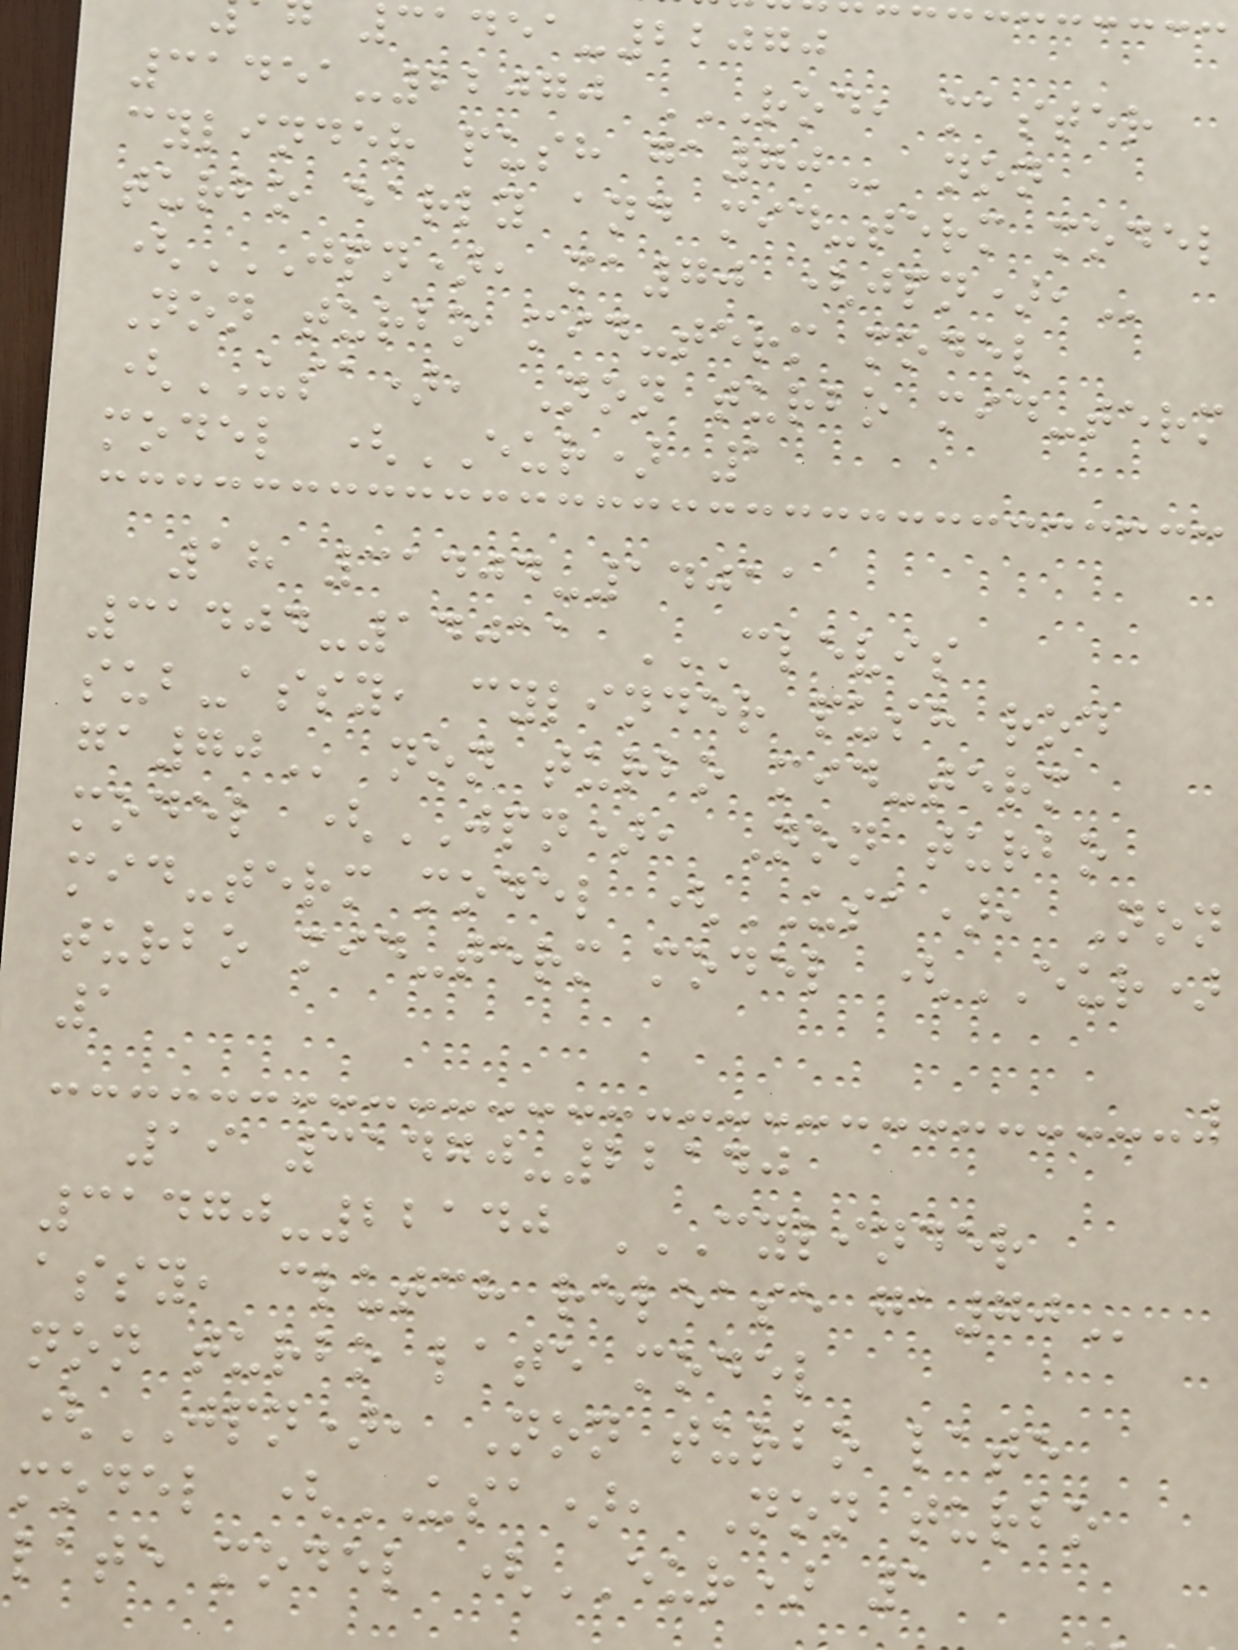31451-22070
31451-22070 ROD, MASTER
cylinder push
turbo early and mid-term model
(JPN), MA70 (JPN),
Non turbo mid-term model
(USA), Non turbo mid-term
model (EUR) 1
18 31404-14011
31404-14011 CLEVIS
sub-assy, cylinder push rod
non turbo mid-term
model (JPN), Non turbo
mid-term model (USA), Non
turbo mid-term model (EUR)
1
19 31470-22140
31470-22140 CYLINDER
assy, clutch release
non turbo late model
(JPN), Non turbo late
model (USA), Non turbo
late model (EUR) 1
